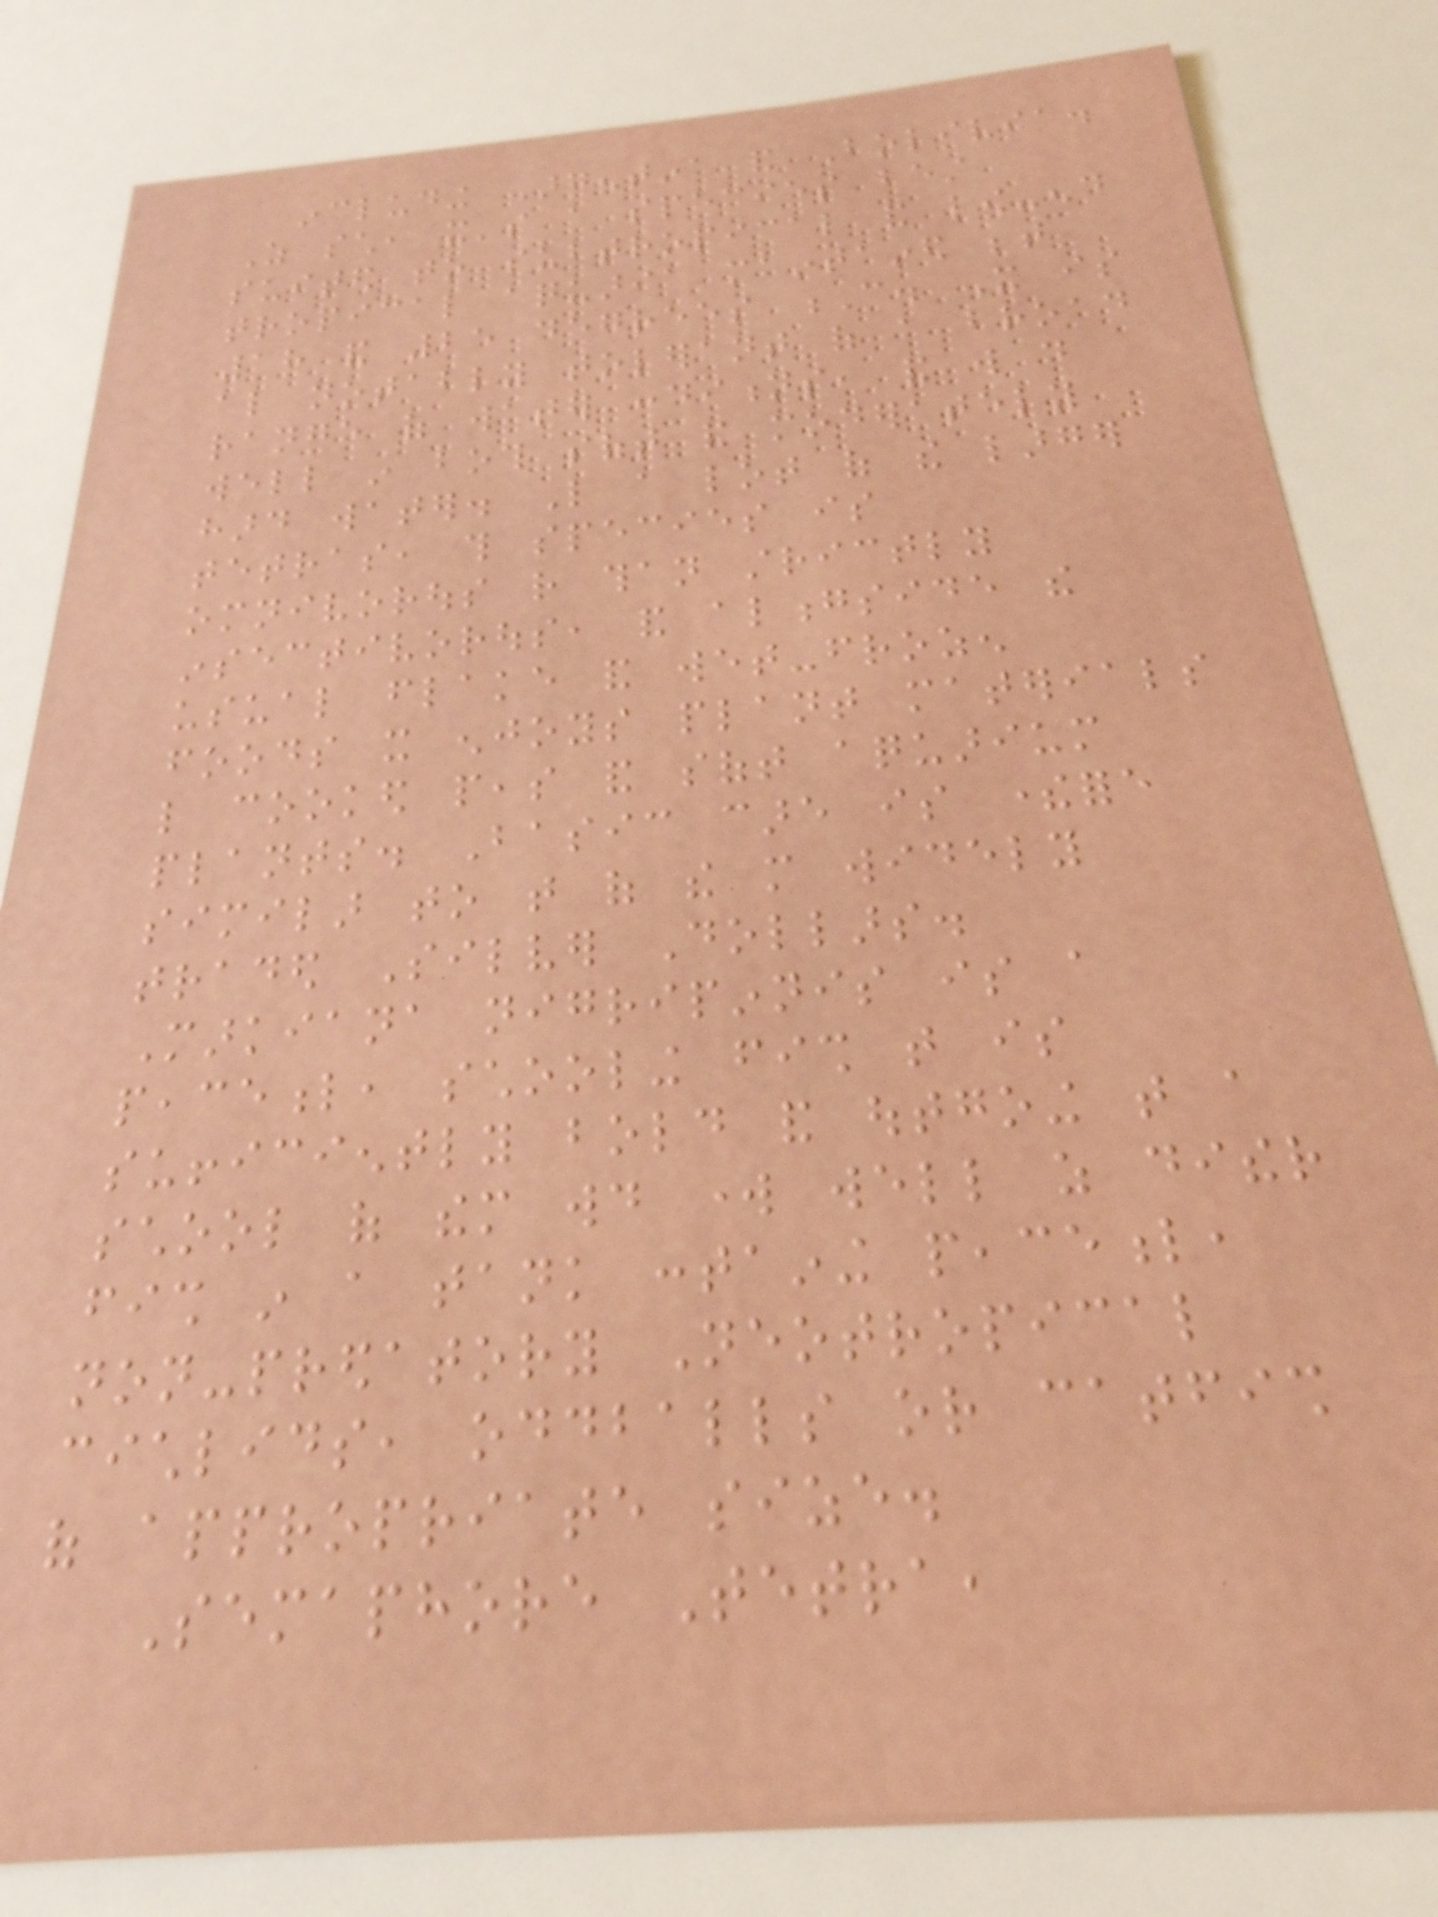including Argentina and Bolivia.
As such, it's a species best
suited to subtropical and low-end
tropical aquaria maintained between
18 and 25 degrees C. It is
also notably tolerant of a broad
range of water conditions, and will do
well in both soft and moderately
hard water. Like a lot of the larger
tetras, this species is
omnivorous rather than strictly
insectivorous, and alongside the
usual flake and wet-frozen
foods it enjoys plant materials
like cooked peas and soft aquarium
plants. Basic care is therefore
similar to that of the more widely
traded Silver Dollars.
Markiana nigripinnis is a
peaceful, schooling fish that is
sufficiently bold and outgoing that a
school of them would work well as dither
fish in a tank containing peaceful,
non-predatory Neotropical
cichlids, oddballs or catfish
of appropriate size.
Semaphore Tetra,
